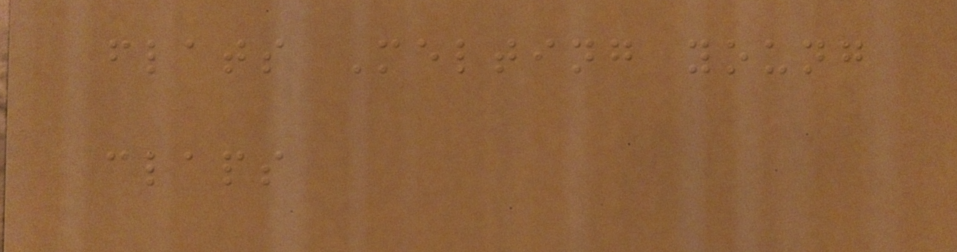flats Melting young
claps
